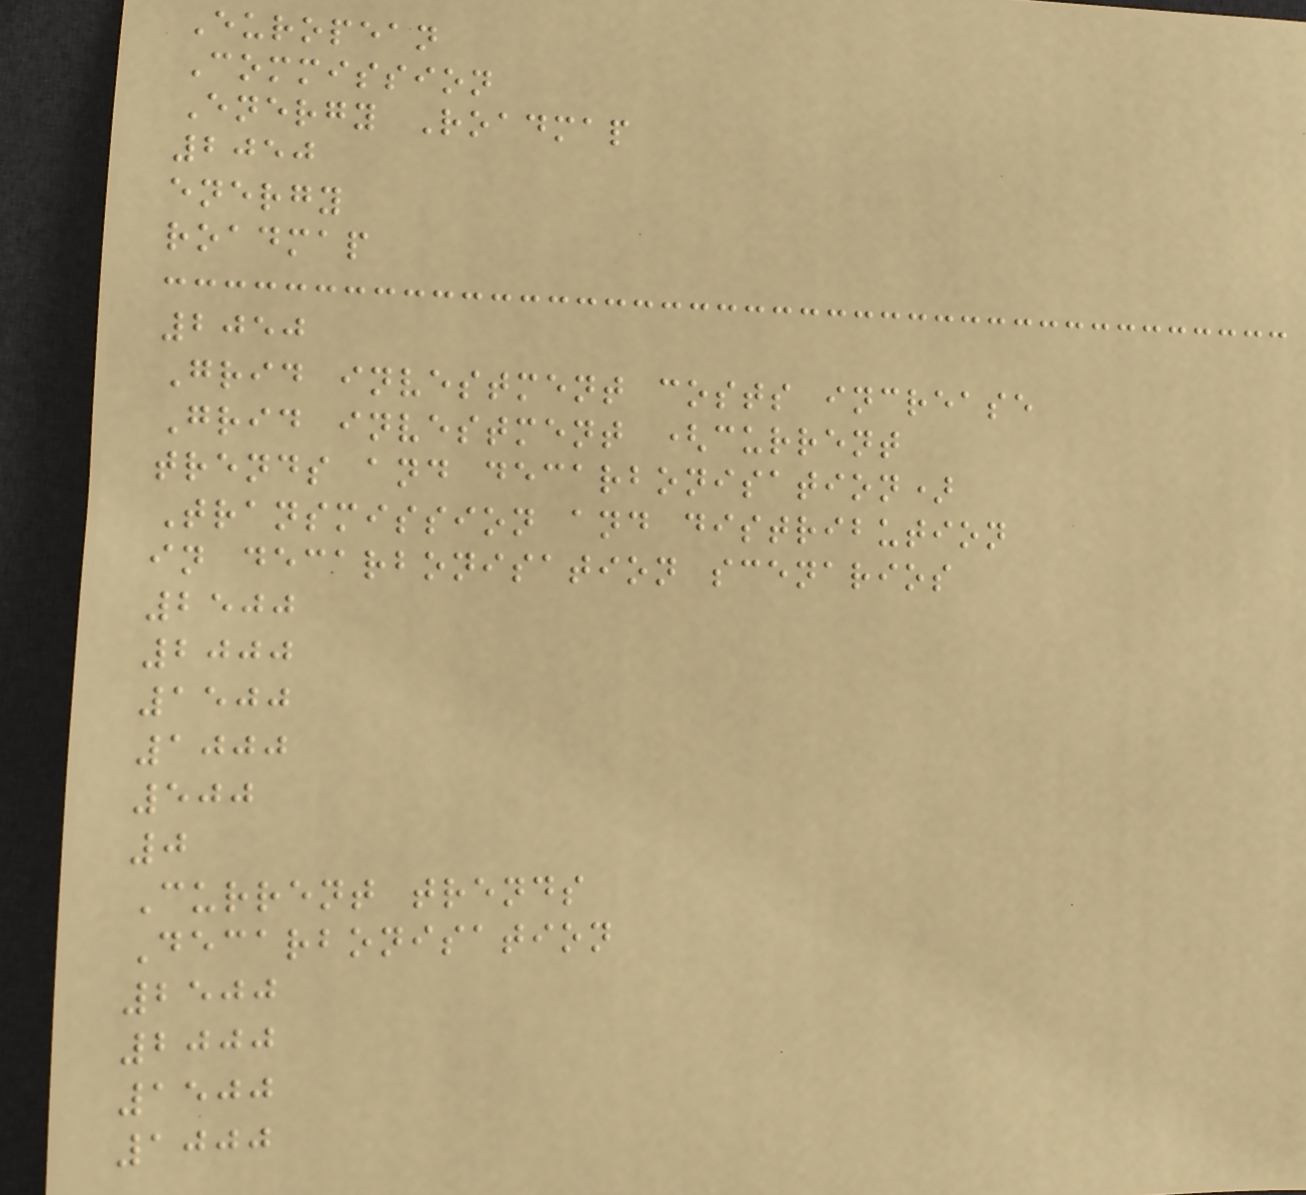European
Commission
Energy Roadmap
2050
energy
roadmap
2050
Grid investment costs increase
Grid investment (current
trends and decarbonisation)
Transmission and distribution
in decarbonisation scenarios
2500
2000
1500
1000
500
0
Current trends
Decarbonisation
2500
2000
1500
1000
